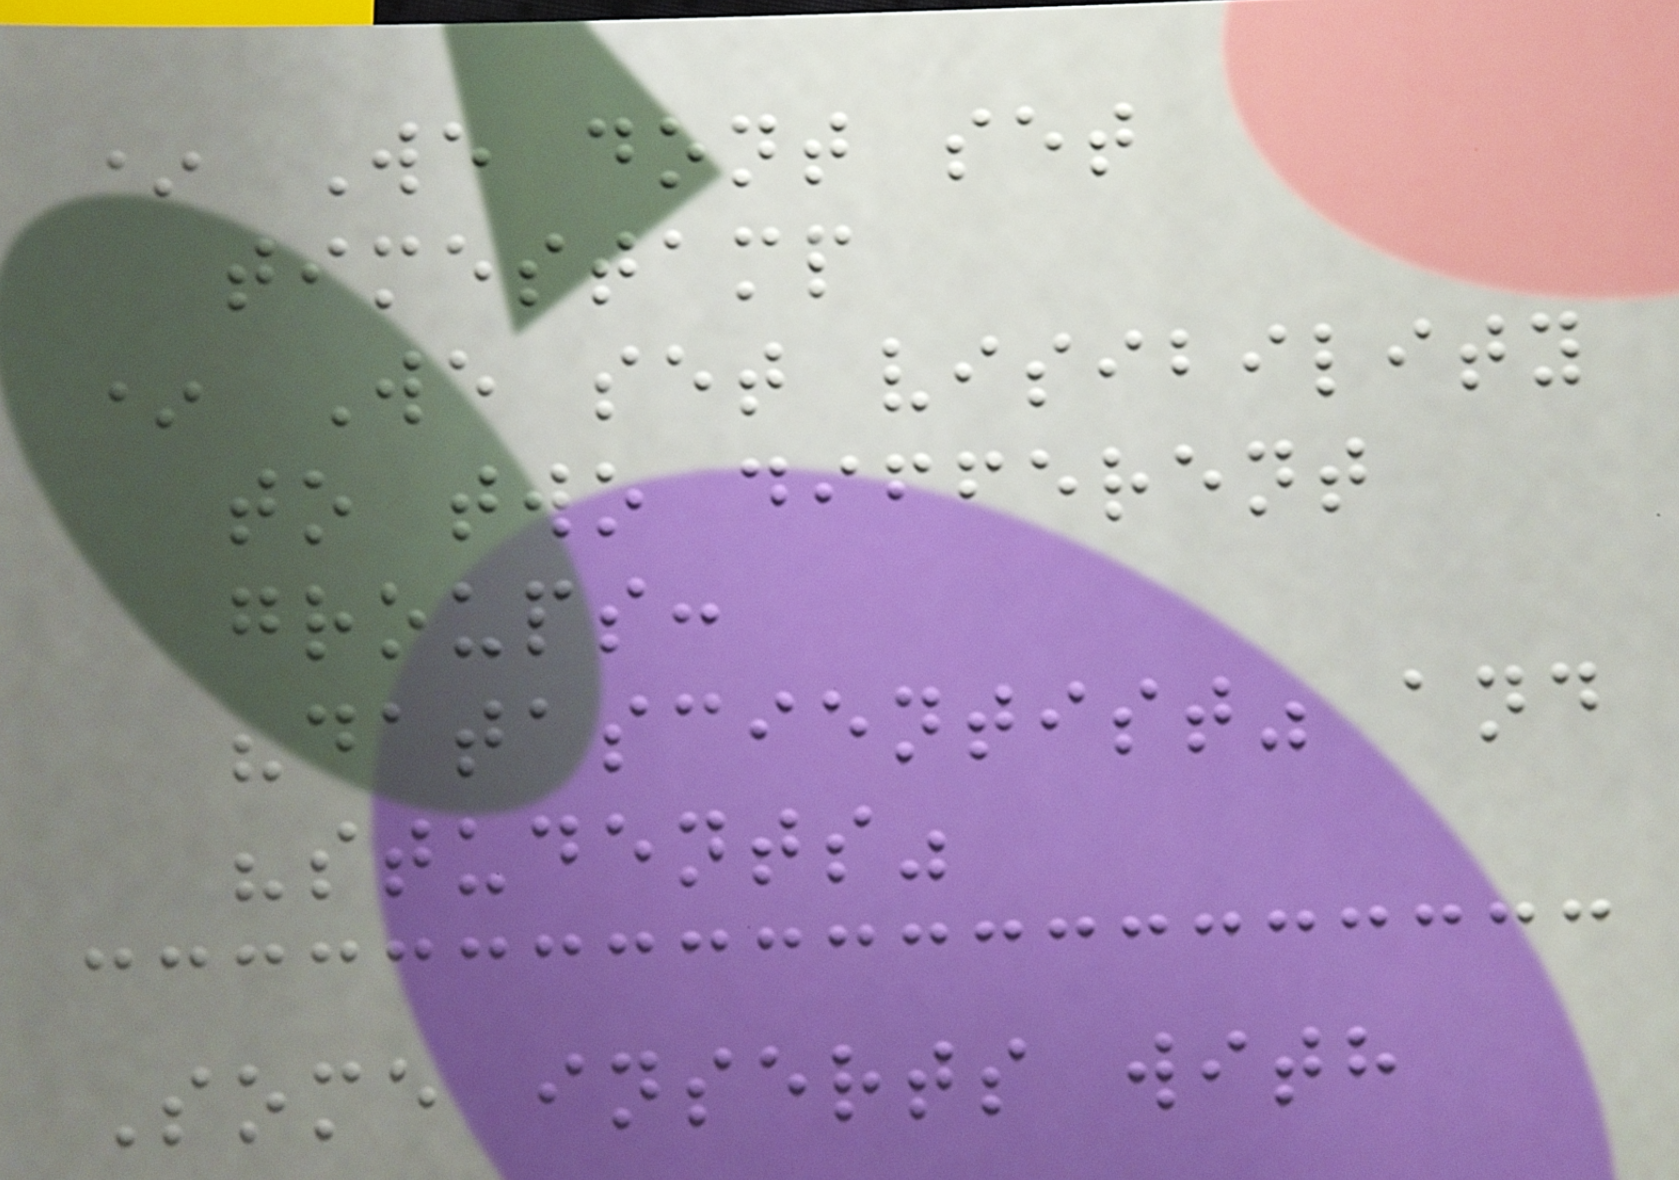* We dont set
timestamp
* We set visibility
to two different
groups:
"datascientist" and
"students"
Some inserts with
